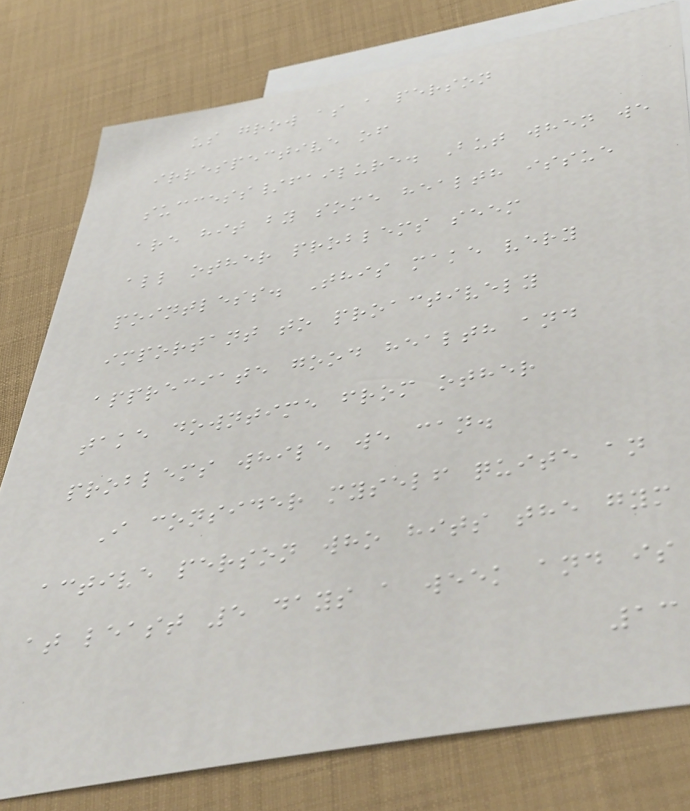us grow as a person
irrespective of
success/failure. But when we
are hit by some health issue
all other problems seem
pointless. This make very
important to proactively
appreciate good health and
take downtime from other
problems while we can.
I consider myself quite an
active person who hits the gym
at least 5 days a week and is
13
